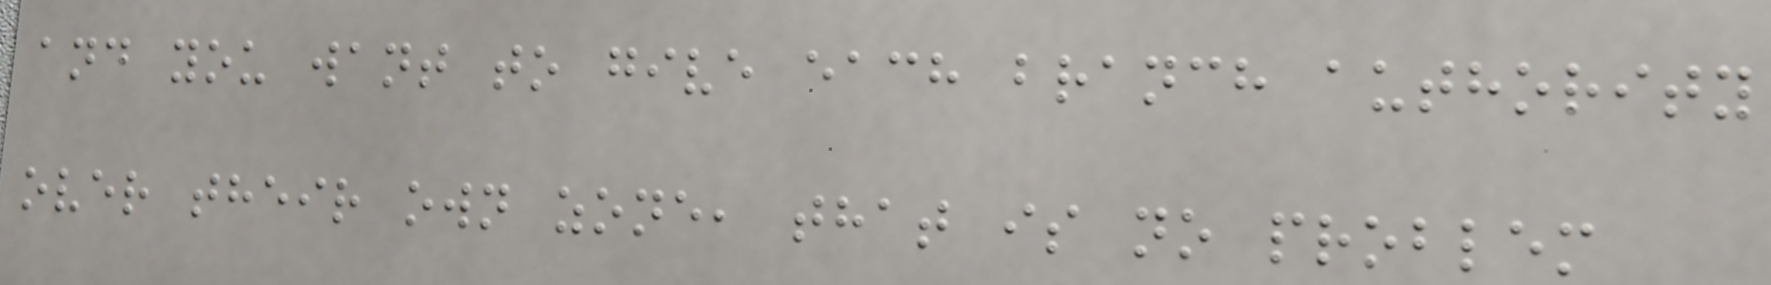and you want to give each branch authority
over their own zone, that is no problem
